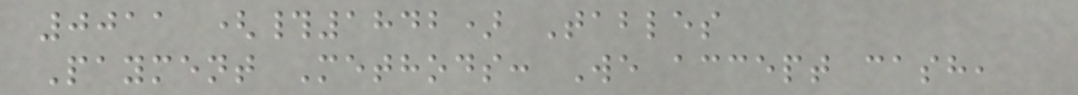0011 (#1842) Tables
Payment Methods: We accept cash,
